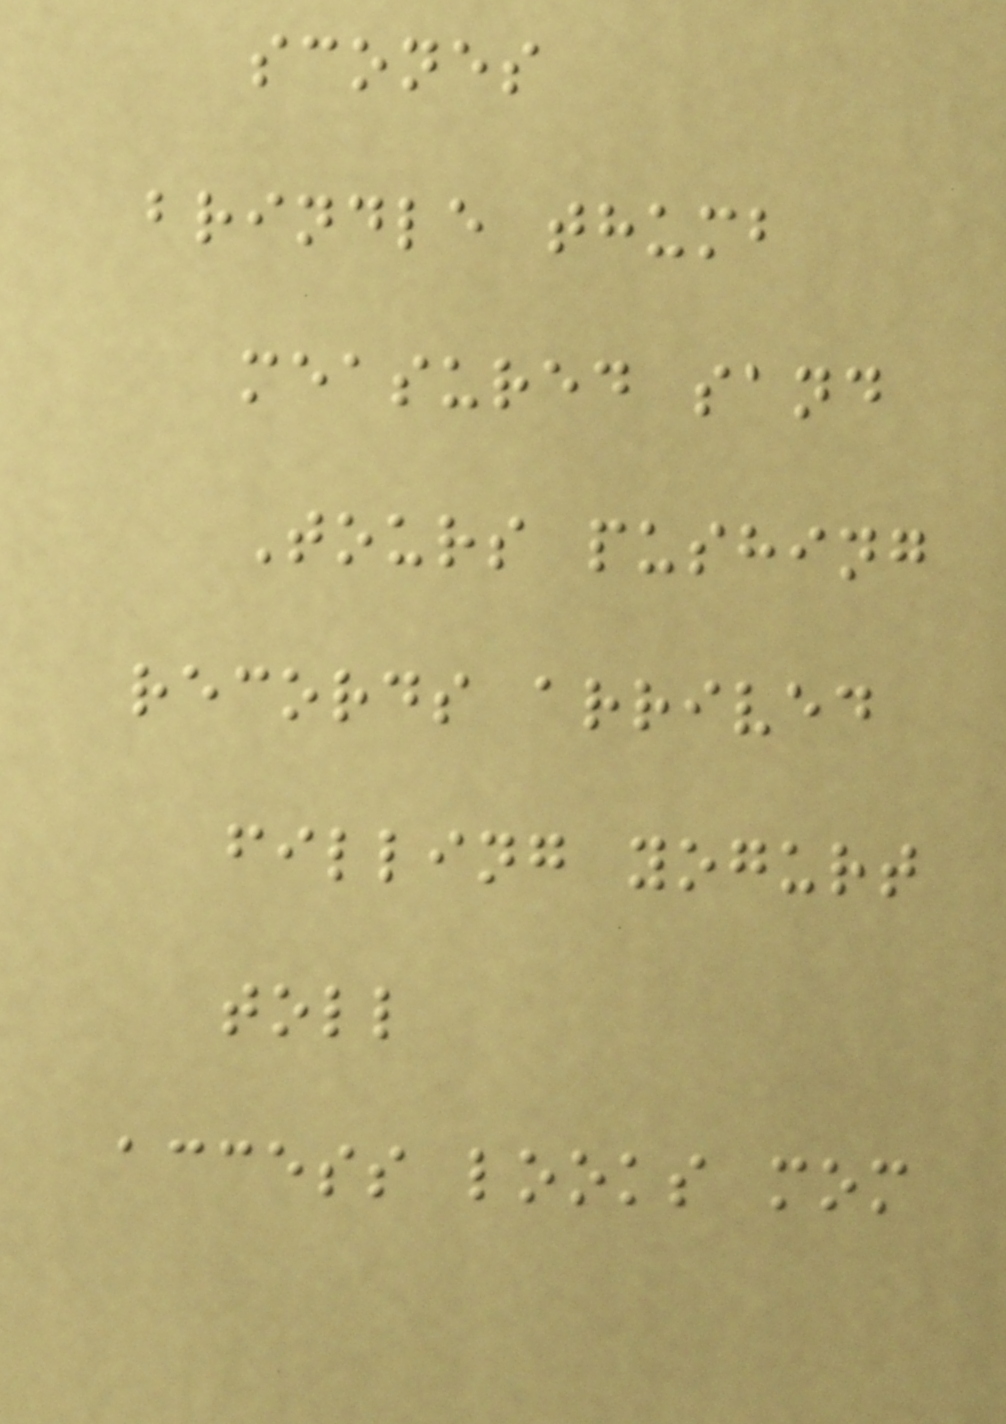scones
brindle thumb
measured sand
Tours pushing
records arrived
filling yogurt
toll
access looks mom
